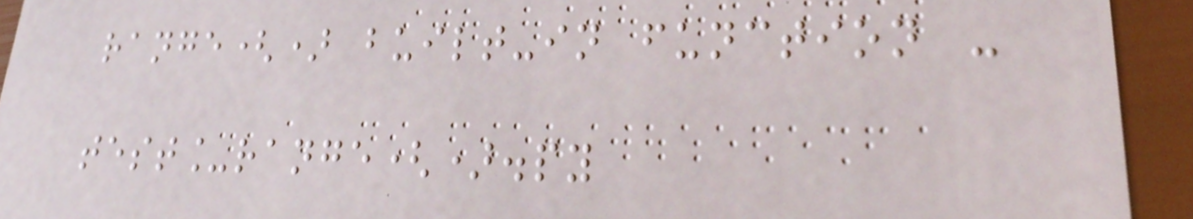range() built-in function -
test_range().py
